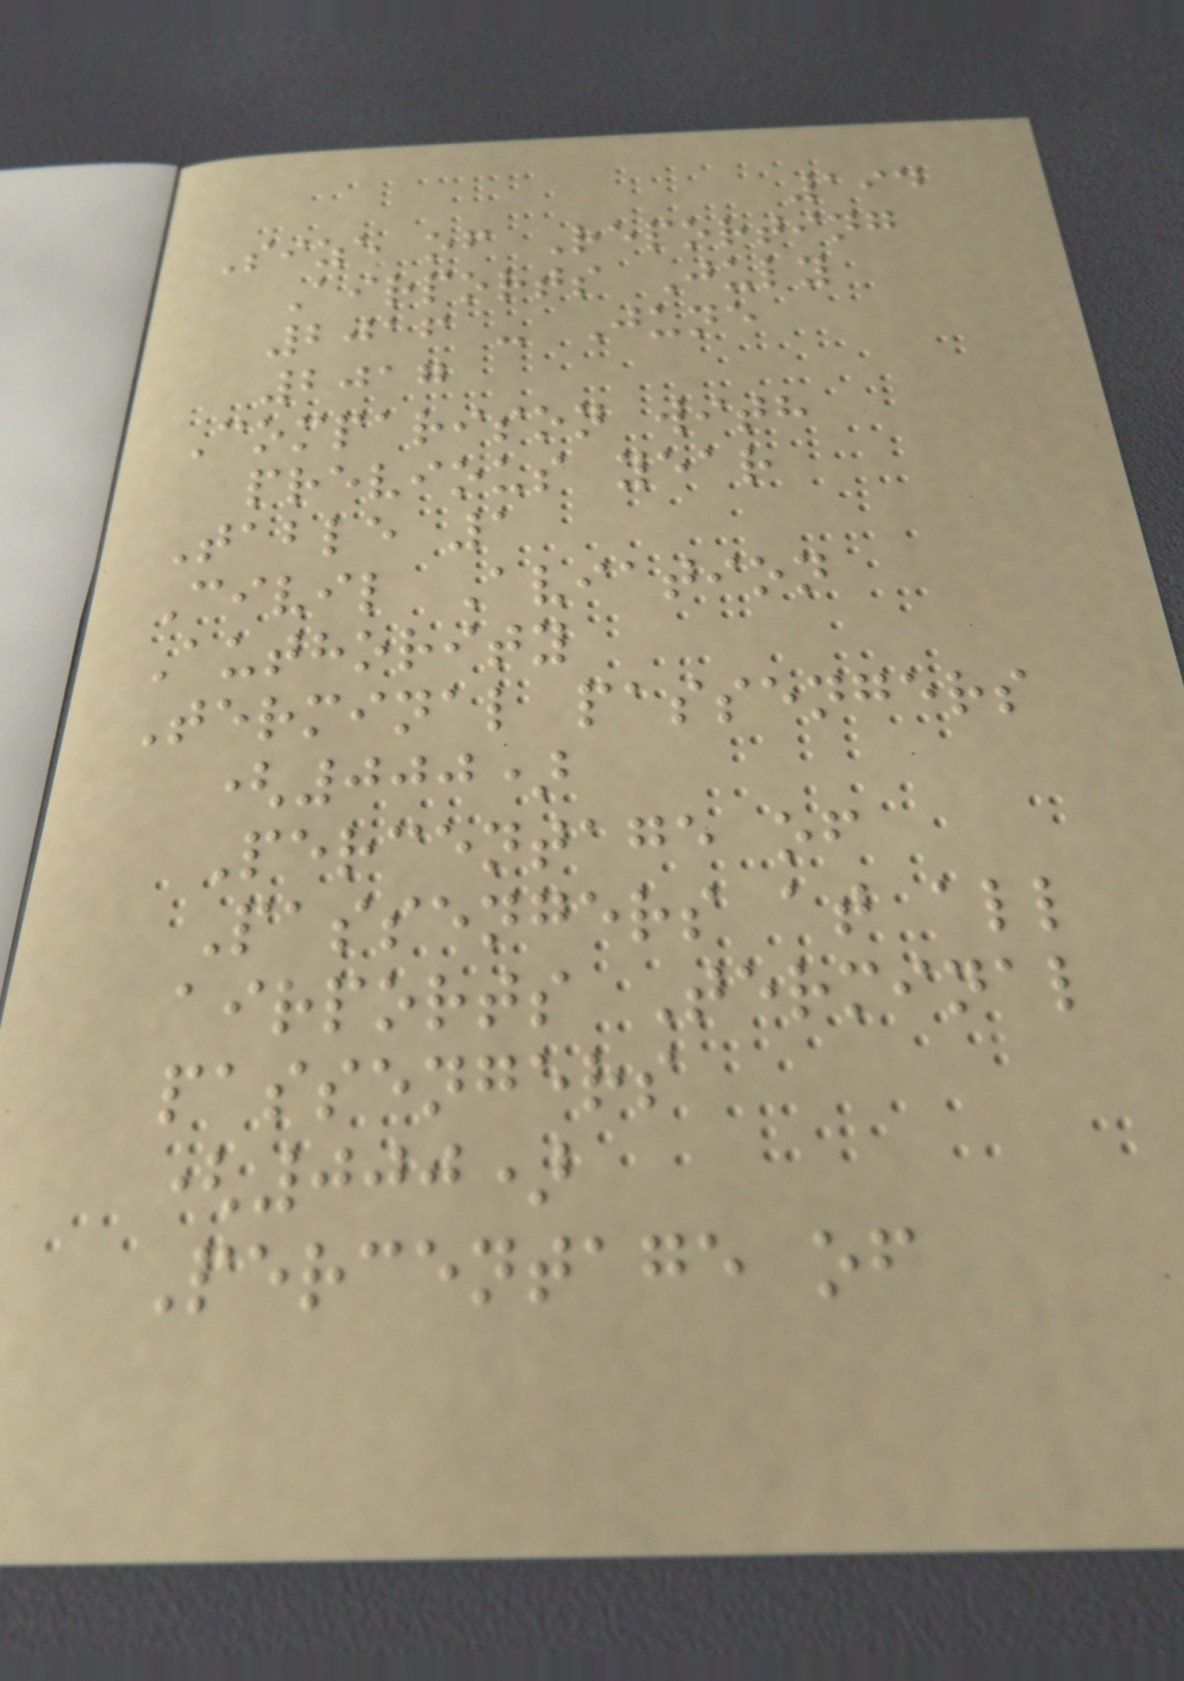194
Size of Reporting
Airports July
2016 - June
2017
Comparison with
previous year
Table 1
Civil Aviation
Authority
Terminal passengers
(000)
Percentage of
Passengers at all
airports Terminal
passengers
(000)
Percentage of
